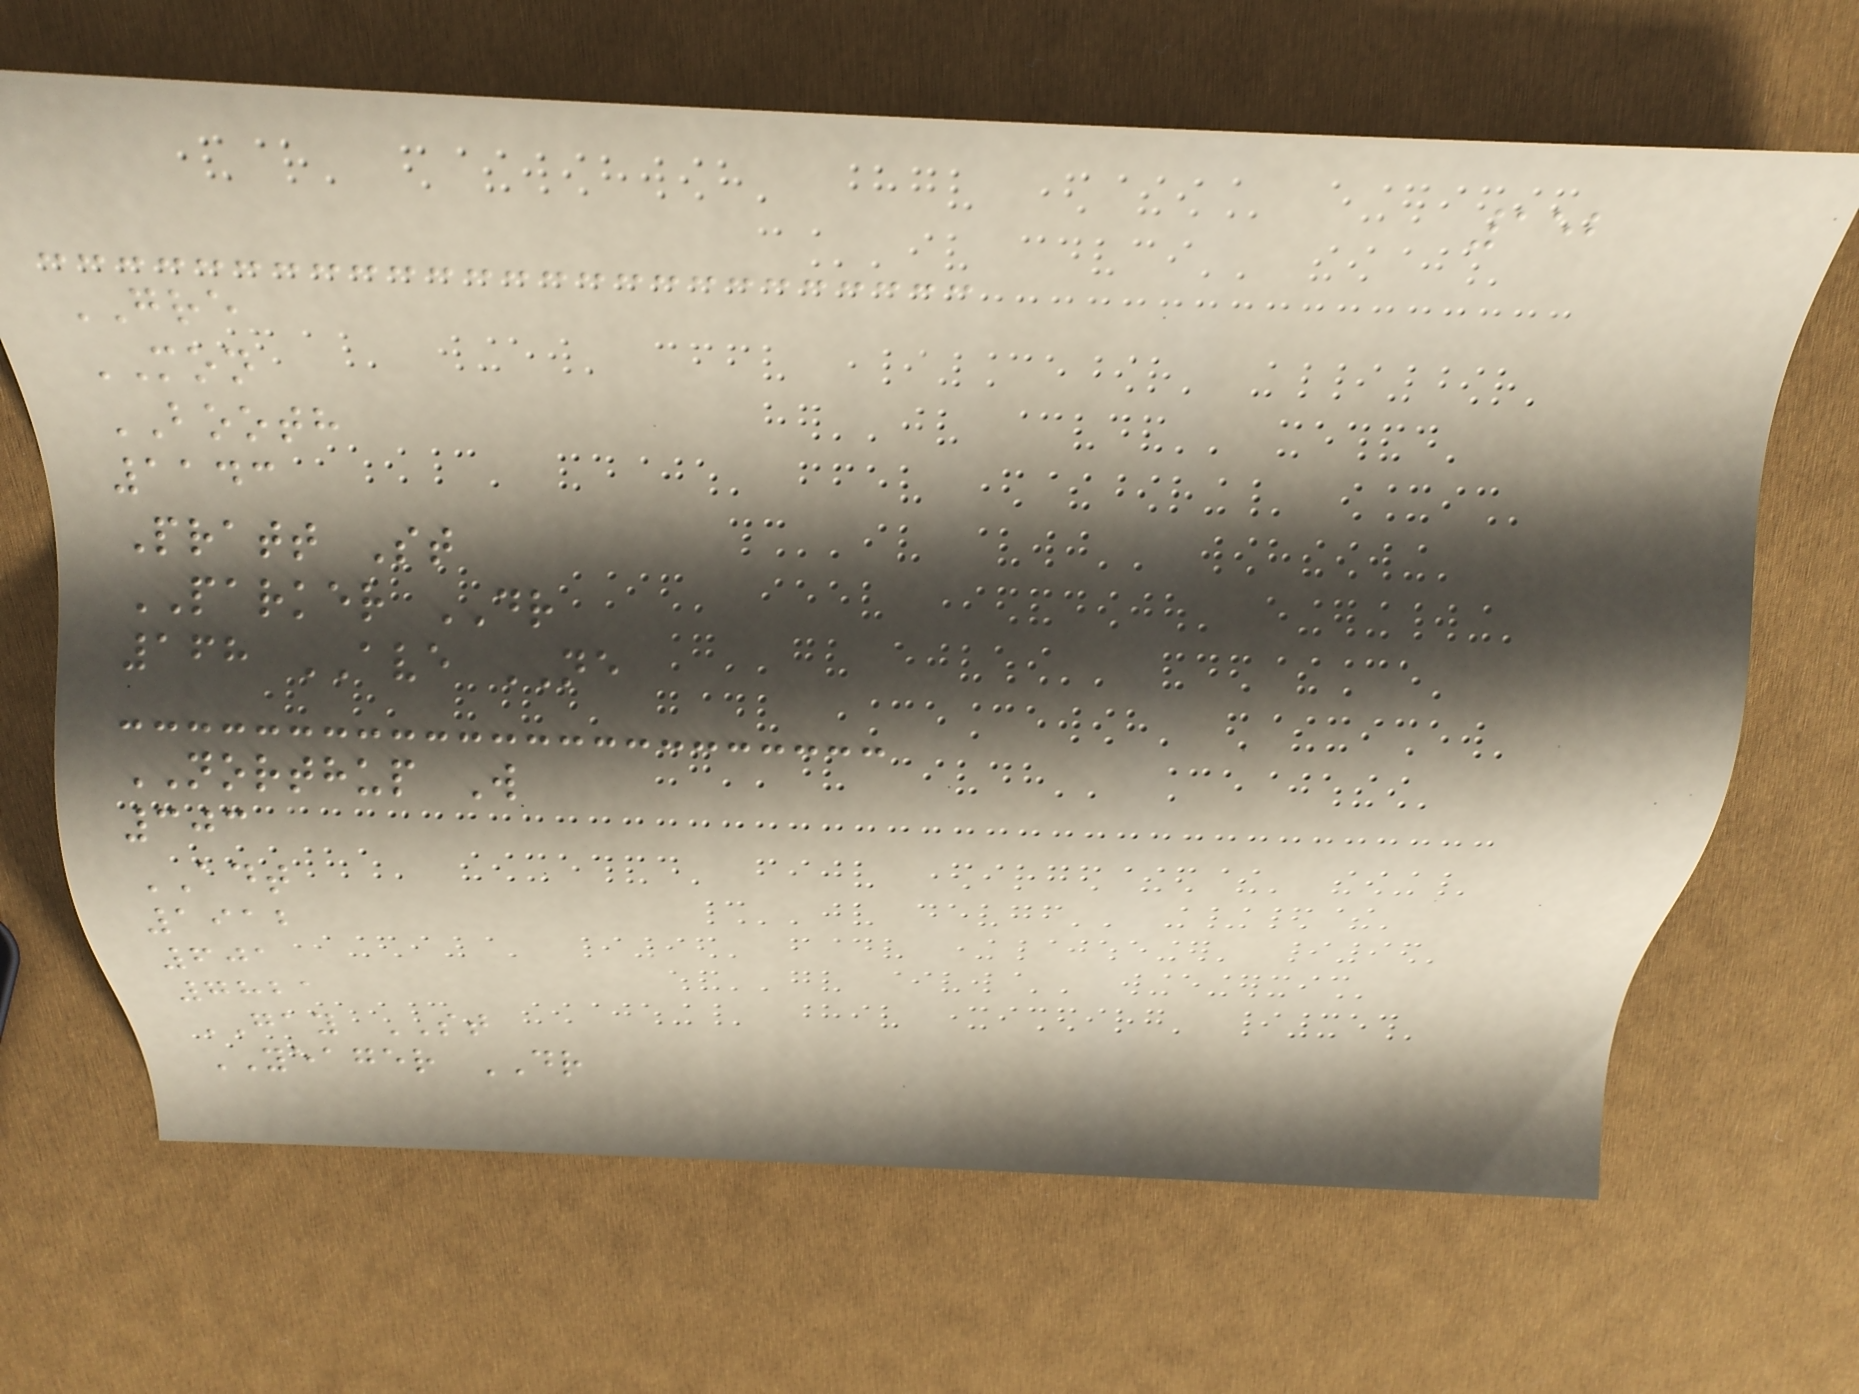152
GRE
MON
BOOTH
1143
Pratt St
PARKER DR
168 AVE NE
NORTHUP W
303
ADT
1912
601
7821
GAY ST
YEAGER DR
